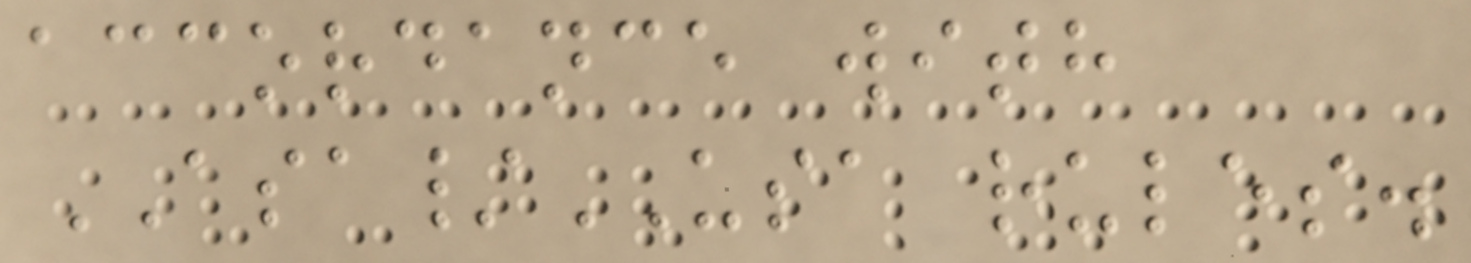accordance with
ASA/USA rules.
